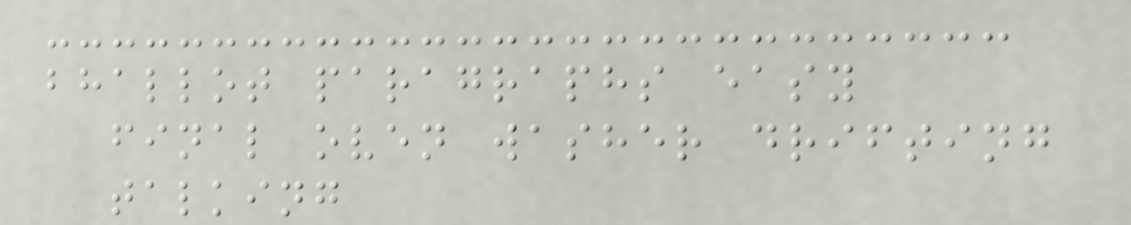bhallot paragraphs easy
final oven washer drifting
talking
